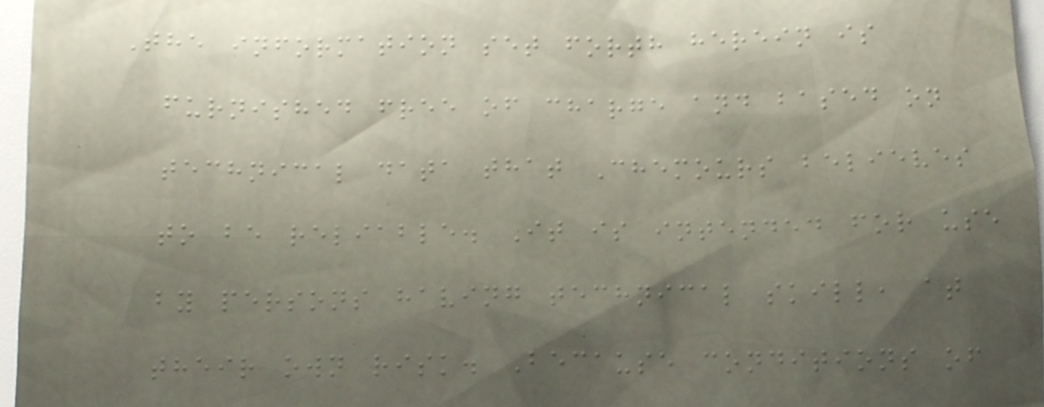The information set forth herein is
furnished free of charge and based on
technical data that Chemours believes
to be reliable. It is intended for use
by persons having technical skill, at
their own risk. Because conditions of
